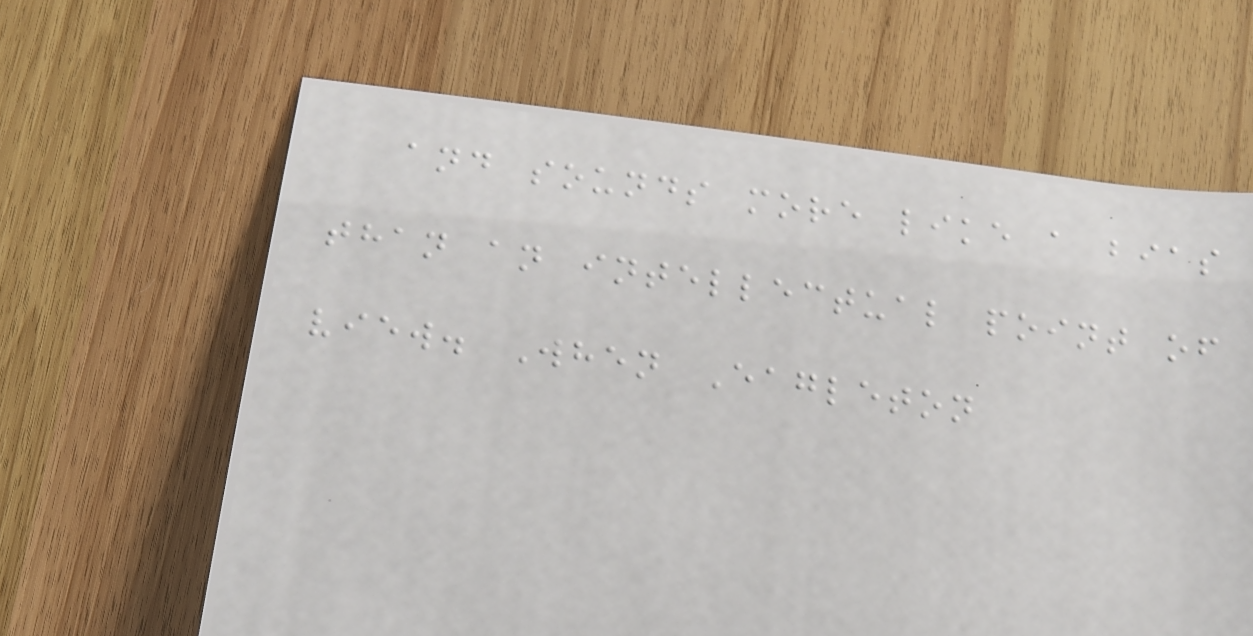and sounds more like a bias
than an intellectual point of
view. When Eagleton
